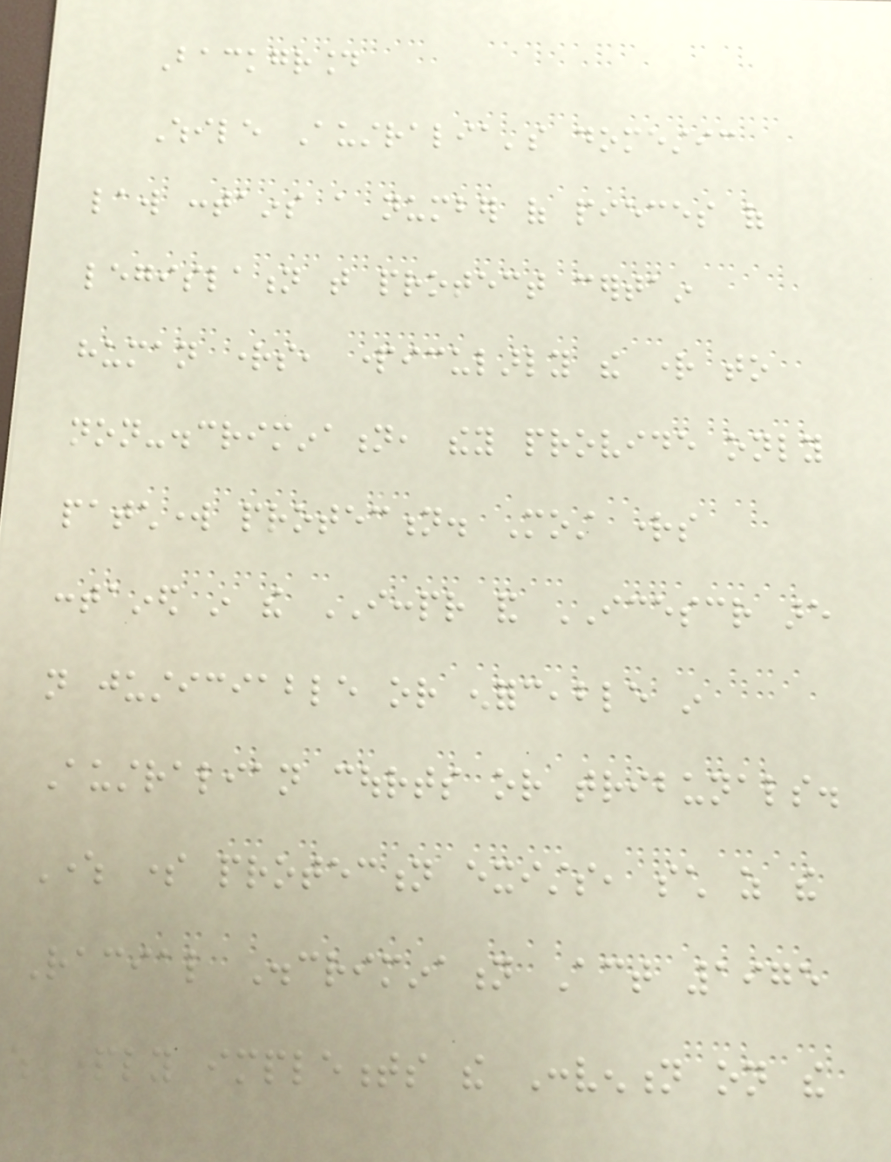Background
While Australia's domestic
law contains a number of pieces of
legislation that protect certain
human rights, particularly the right to
non-discrimination, they provide only
patchwork protection. Most rights
contained in the ICCPR and ICESCR are
not justiciable or enforceable in
Australian courts or tribunals.
Where some protection exists, such as the
Racial Discrimination Act 1975
which partly implements the Convention on the
